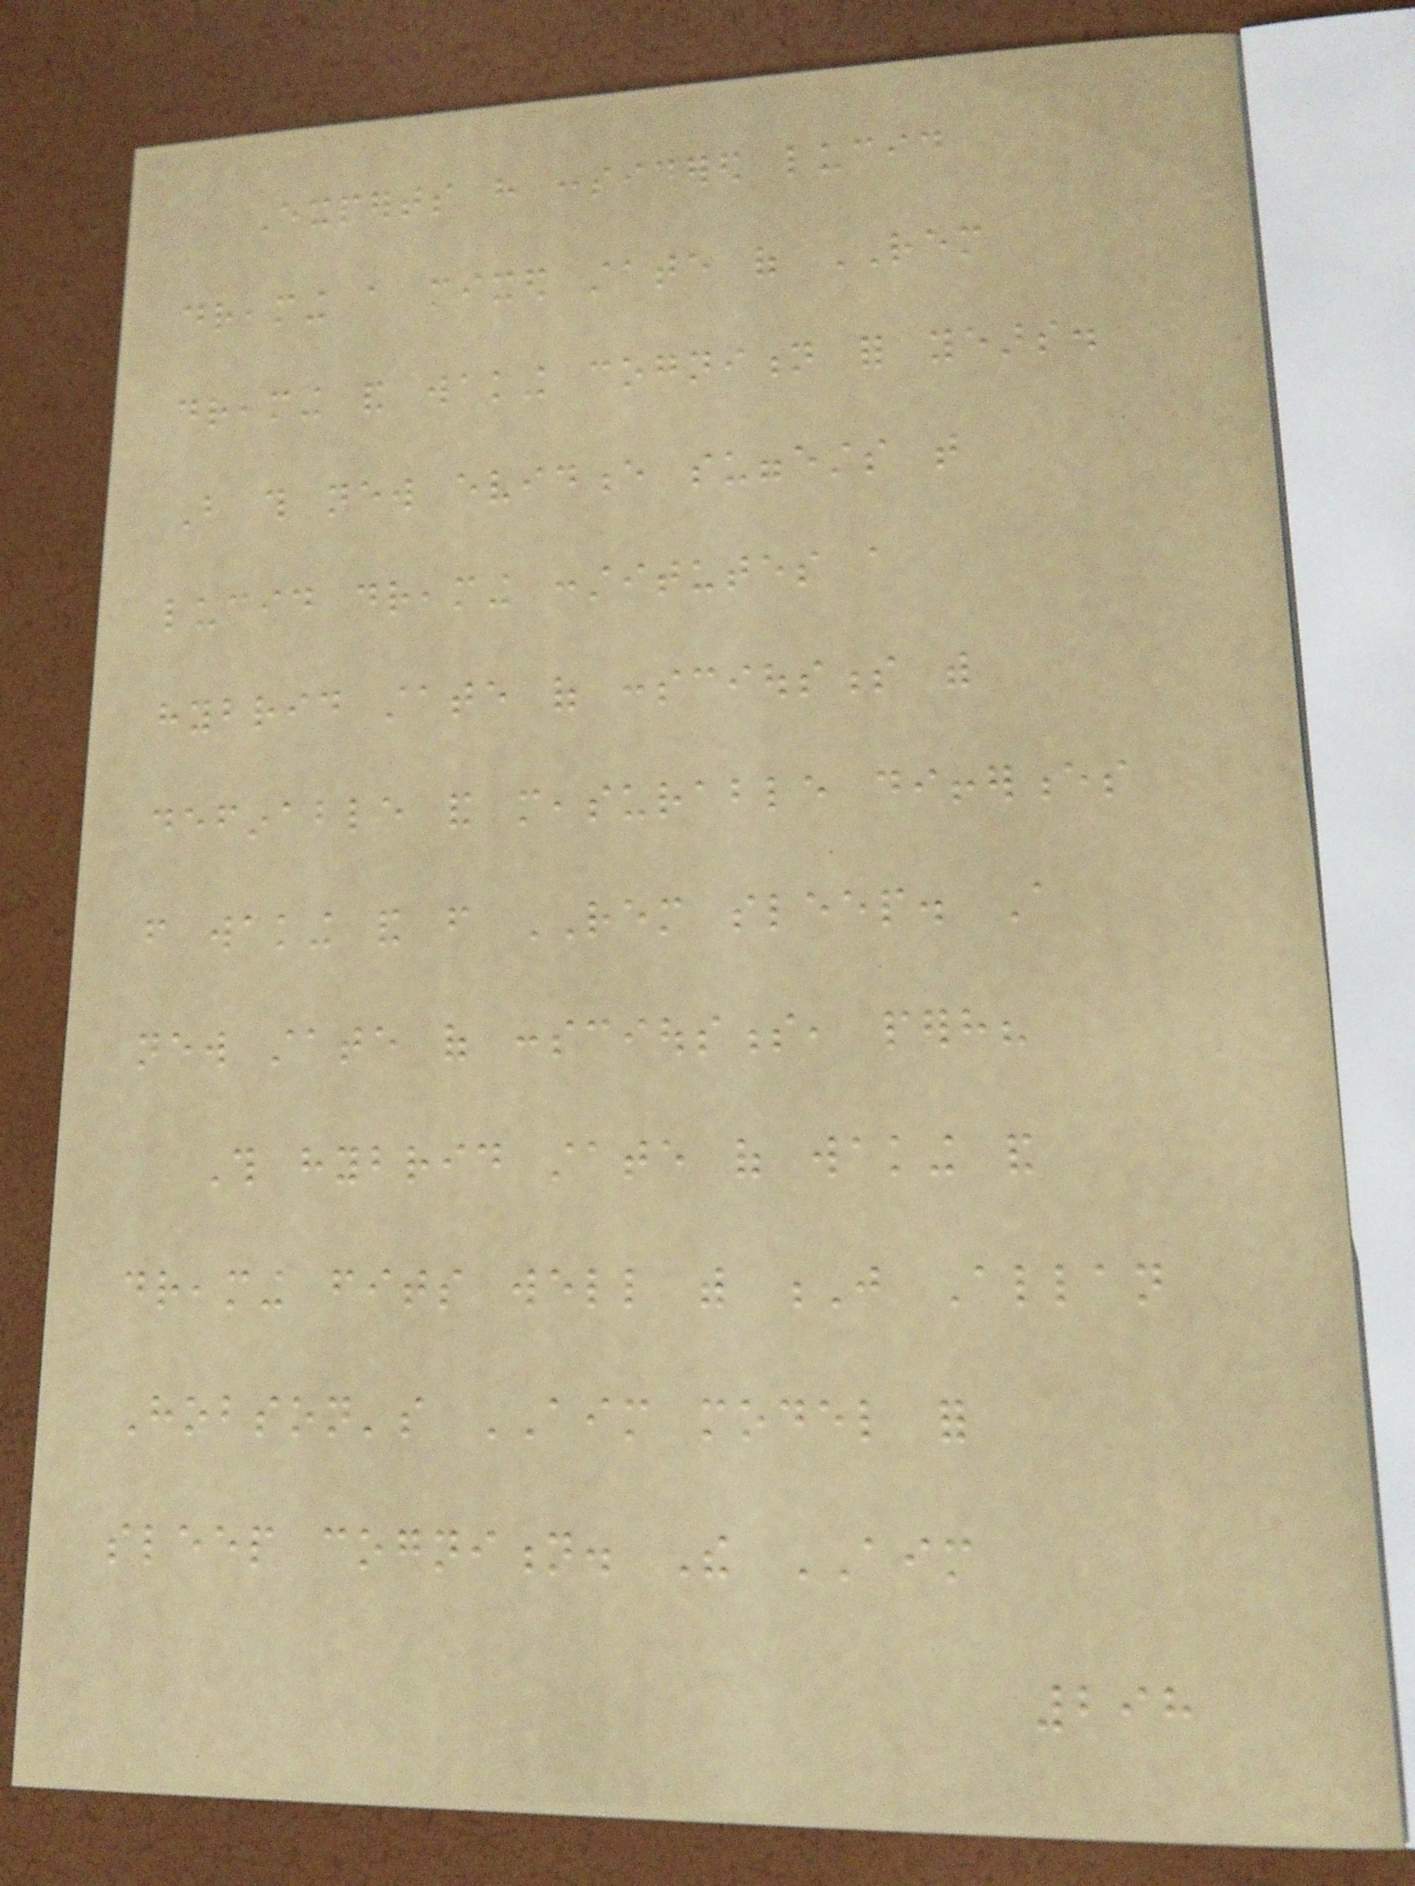Experts have considered lucid
dreaming a mixed state of REM
dreaming and waking cognition for years.
But this new evidence suggests that
lucid dreaming constitutes a
hybrid state of consciousness with
definable and measurable differences
from waking and from REM sleep. A
new state of consciousness, perhaps?
This hybrid state of waking and
dreaming fits well with J Allan
Hobson's AIM model for
sleep cognition. The AIM
298
